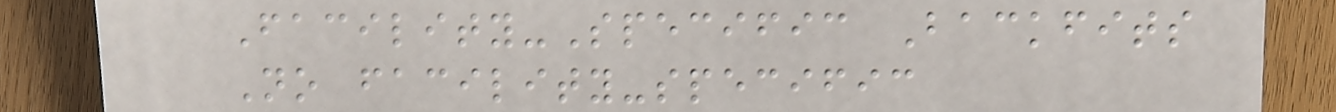Facility-Specific Backfits
No facility-specific
